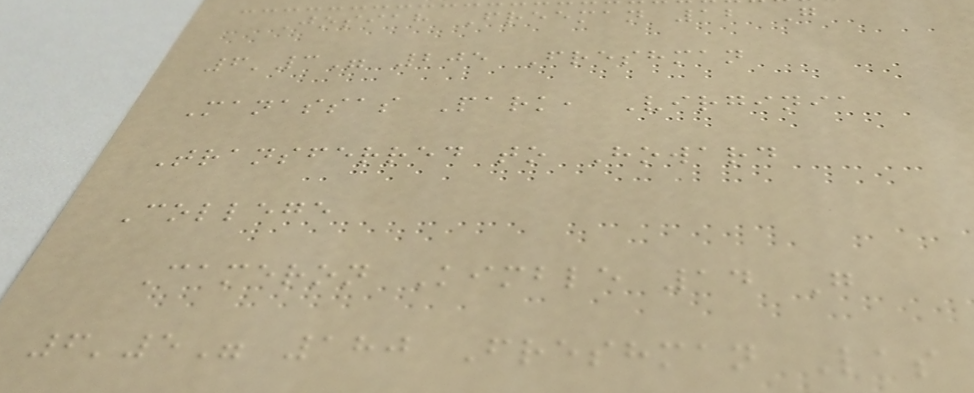Josiah Freeman 12 G
6'3" 205 Freshman
Manassas Park, Virginia
Transferred to Howard
College
Cameron Kimble 14 G
6'5" 180 Freshman Las
